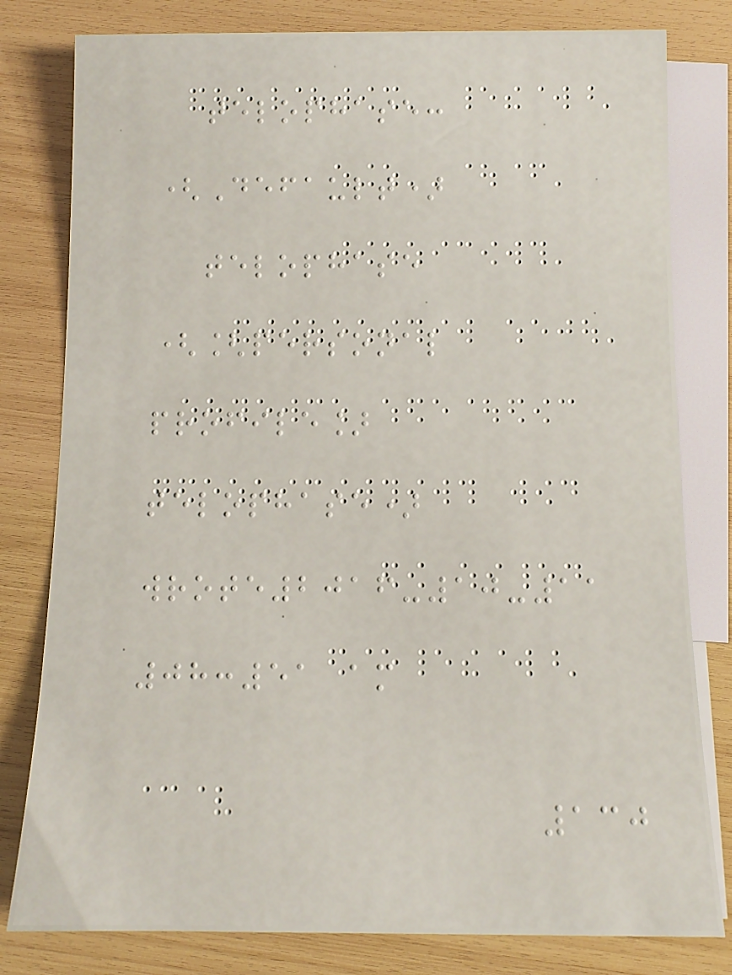telophase:
(Default)
telophase
([personal
profile]
telophase)
wrote2016-10-11
08:51 am
130
